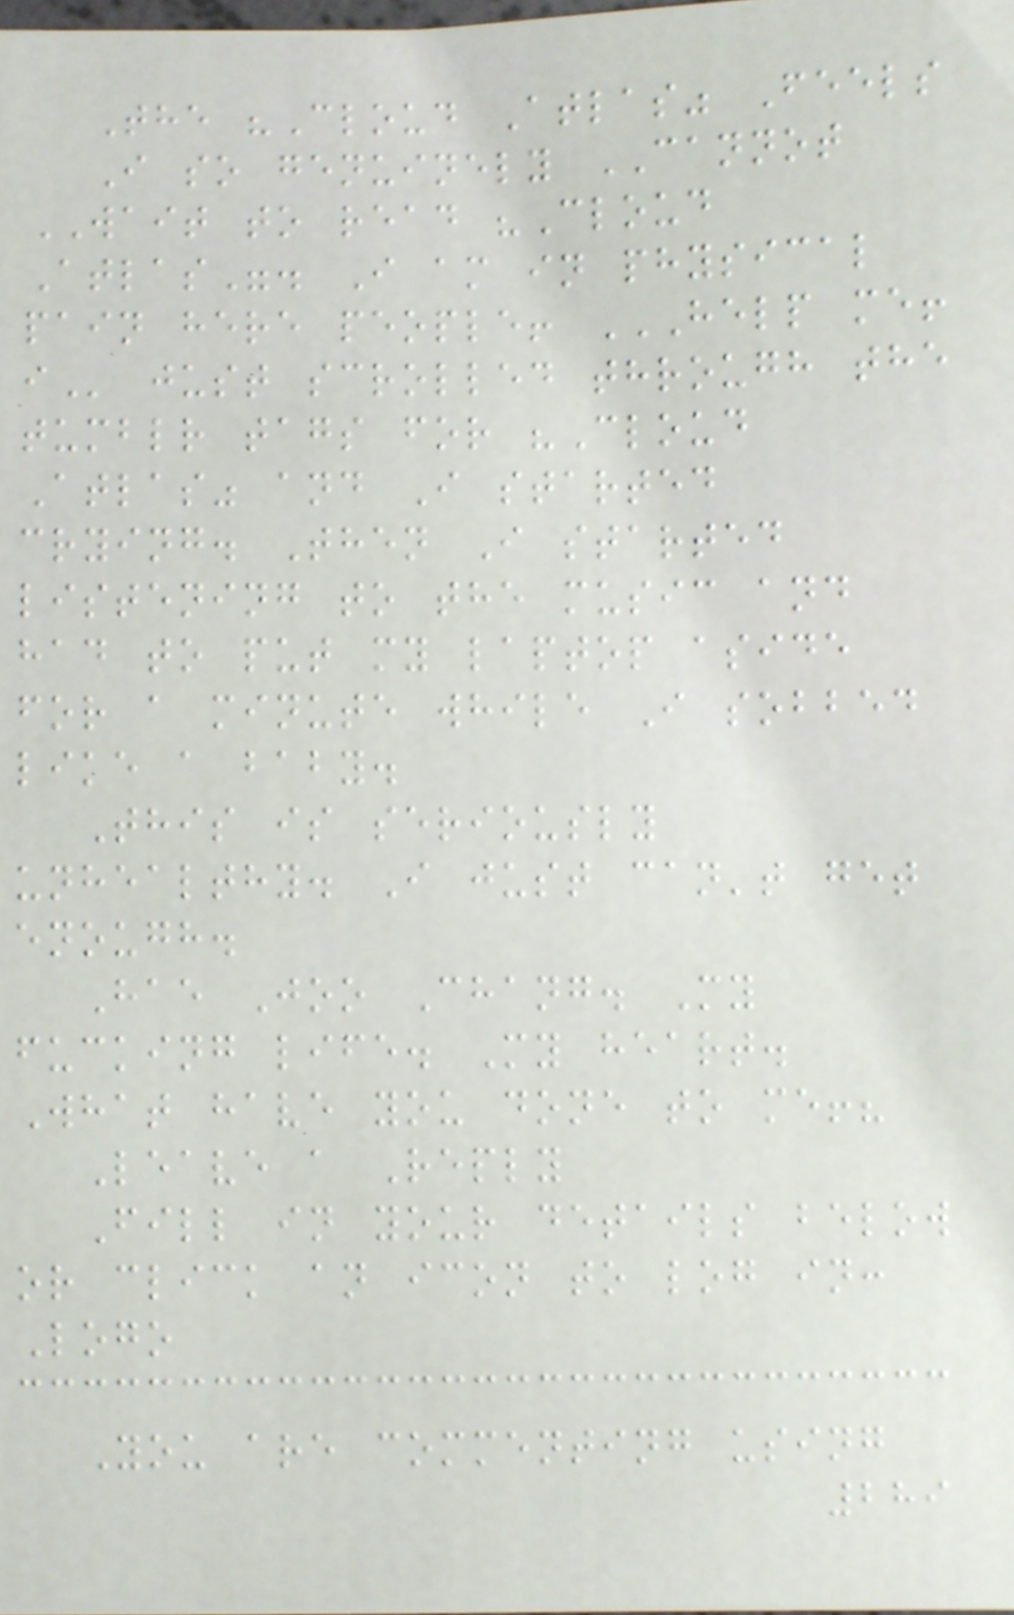The "Cloud Atlas" Feels
I so genuinely CANNOT
WAIT to read "Cloud
Atlas". I am in physical
pain here people! HELP ME!
I just scrolled through the
tumblr tags for "Cloud
Atlas" and I started
crying. Then I started
listening to the music and
had to put my laptop aside
for a minute while I sobbed
like a baby.
This is seriously
unhealthy. I just can't get
enough.
Hae Joo Chang. My
fucking life. My heart.
What have you done to me!?
Leave a Reply
Fill in your details below
or click an icon to log in:
Logo
You are commenting using
289
